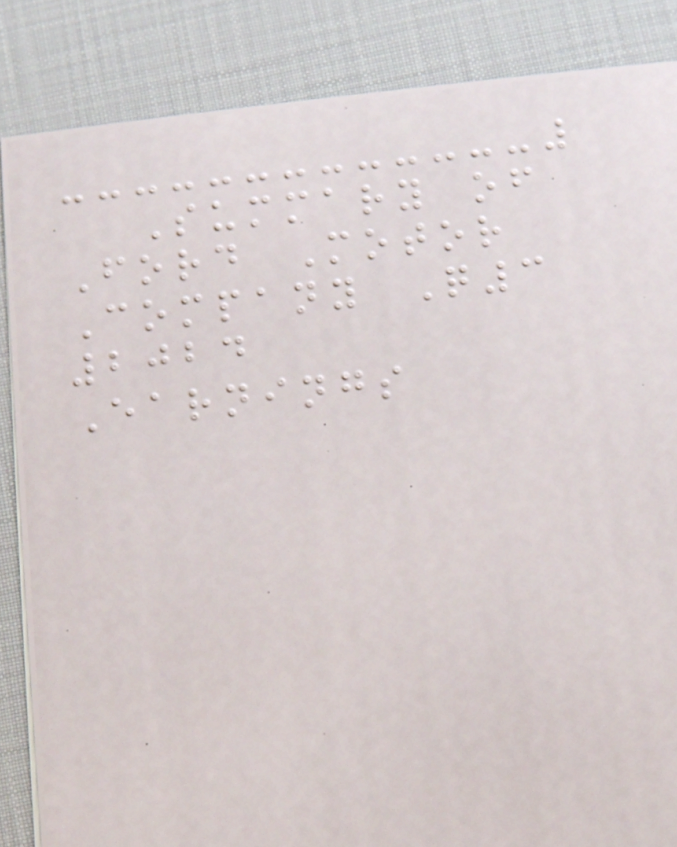Summary of
Ford Motor
Company Q3
2024
Earnings
